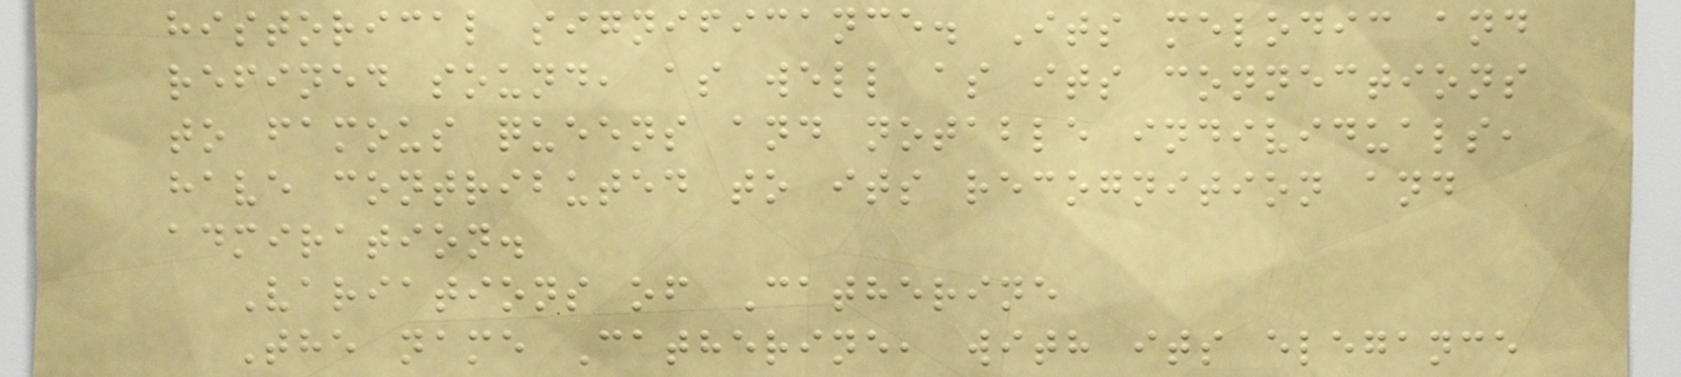historical significance. Its melodic and
refined sound, as well as its connections
to famous queens and notable individuals,
have contributed to its recognition and
admiration.
Variations of Catherine
The name Catherine, with its elegance
